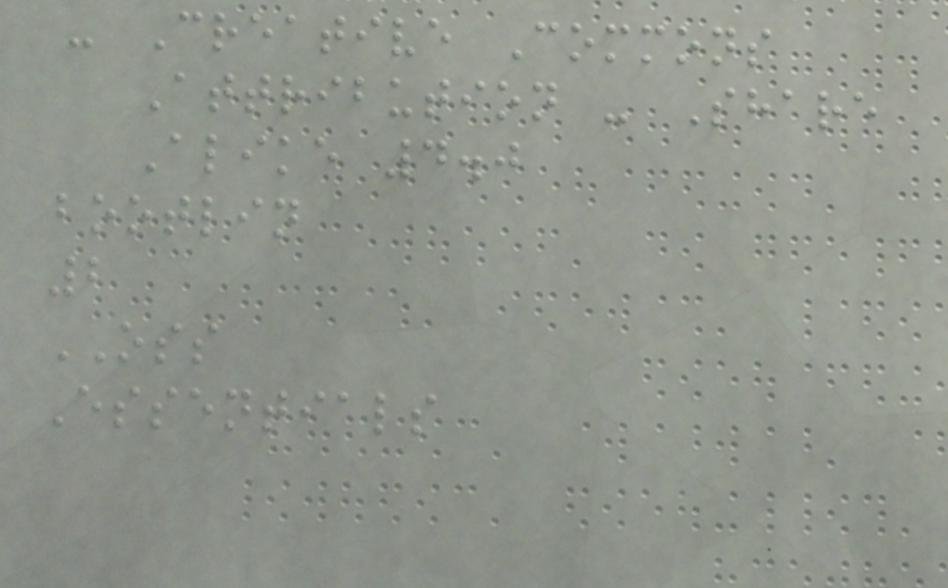- Creative Commons
Attribution - Share
Alike 4.0
bootlin
2
OSS
Essentials
